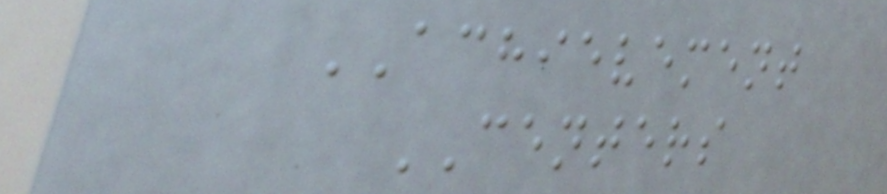ACHIEVEMENT
CENTERS
